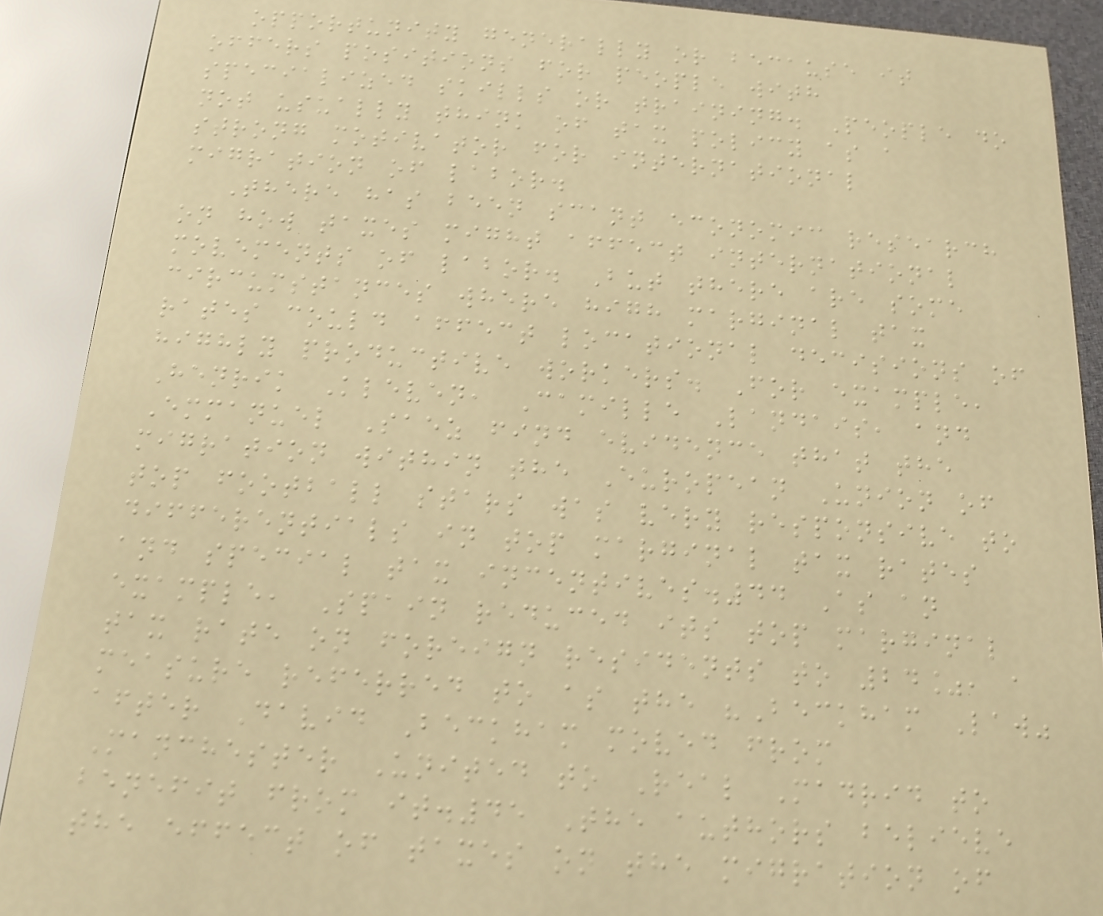opportunity generally or because it
offers positions for people with
specialized skills or training. People do
not usually think of tax policy as a
strong motivator for international
migration of labor.
There has been scant economic research
on how taxes might affect international
movements of labor. But there are some
circumstances where high marginal tax
rates could affect locational decisions of
highly productive workers. For example,
Henrik Kleven, Camille Landais, and
Emmanuel Saez find evidence that the
migration within the European Union of
top football stars was very responsive to
differentials in top marginal tax rates
and special tax incentives.44 As an
example, Spain reduced its top marginal
tax rate on foreign residents to 24%, a
measure referred to as the "Beckham Law"
after David Beckham moved from
Manchester United to Real Madrid to
benefit from it.45 The authors believe
the effect of taxes on the migration of
